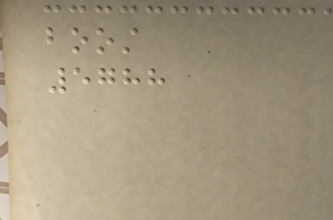boost
5788
